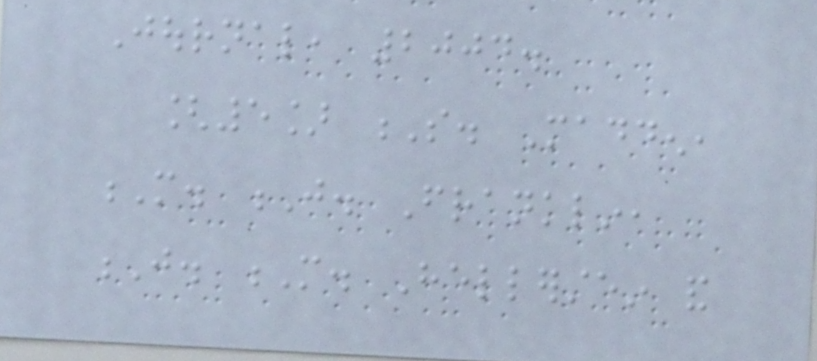Journal, 2004.
[5] S. Madden,
M. J. Franklin,
J. M. Hellerstein and
